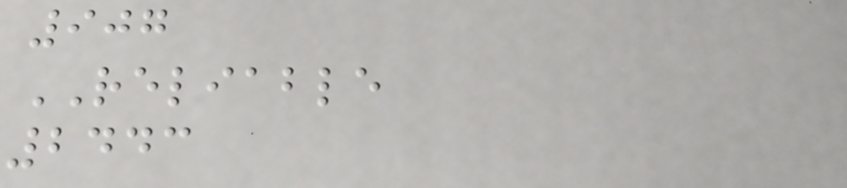907
RELIABLE
2443
